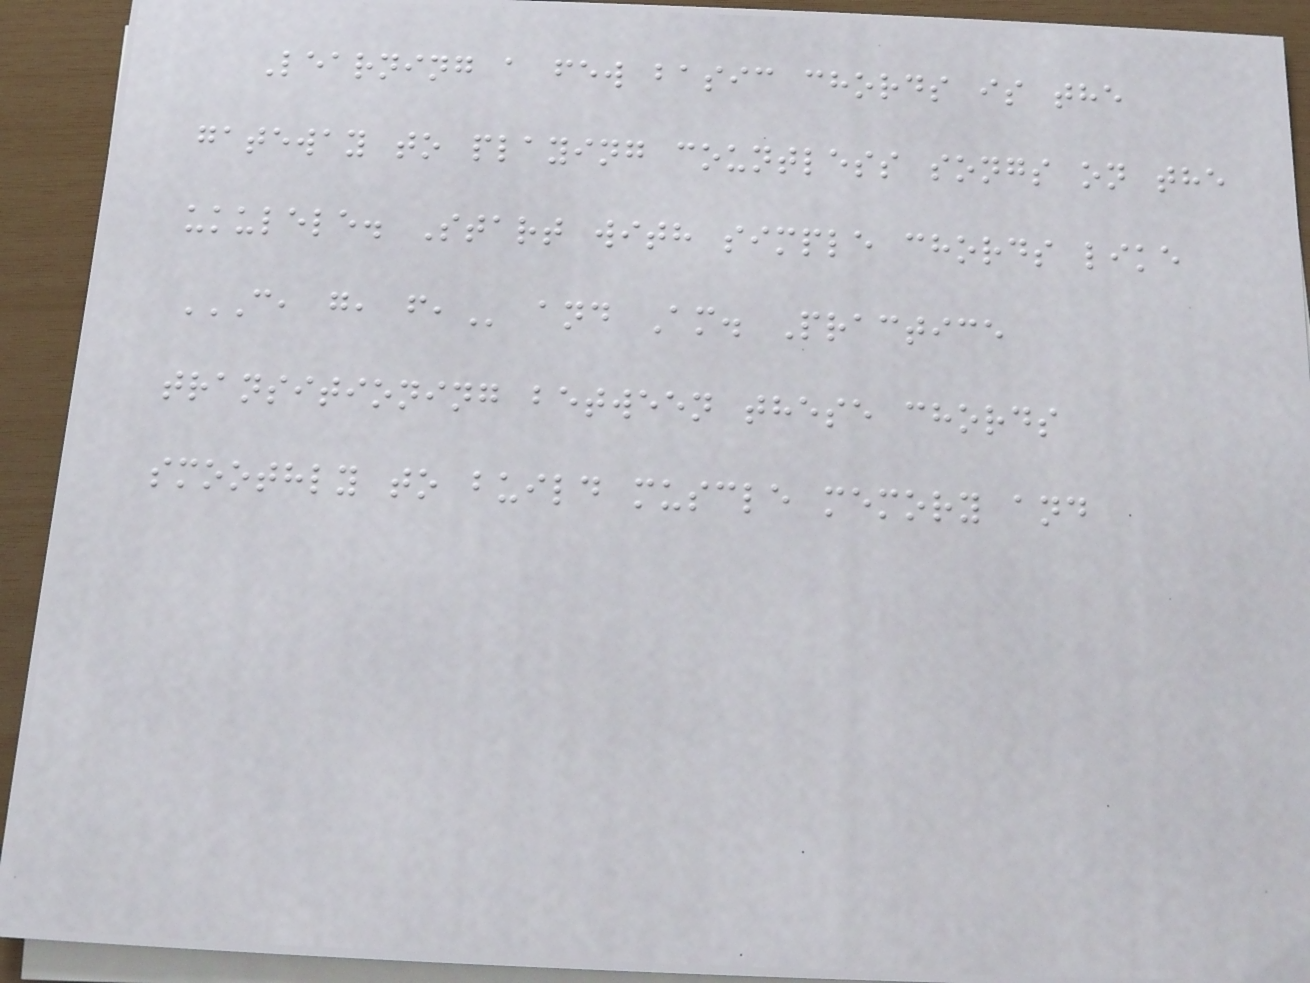Learning a few basic chords is the
gateway to playing countless songs on the
ukulele. Start with simple chords like
C, G, F, and Am. Practice
transitioning between these chords
smoothly to build muscle memory and
